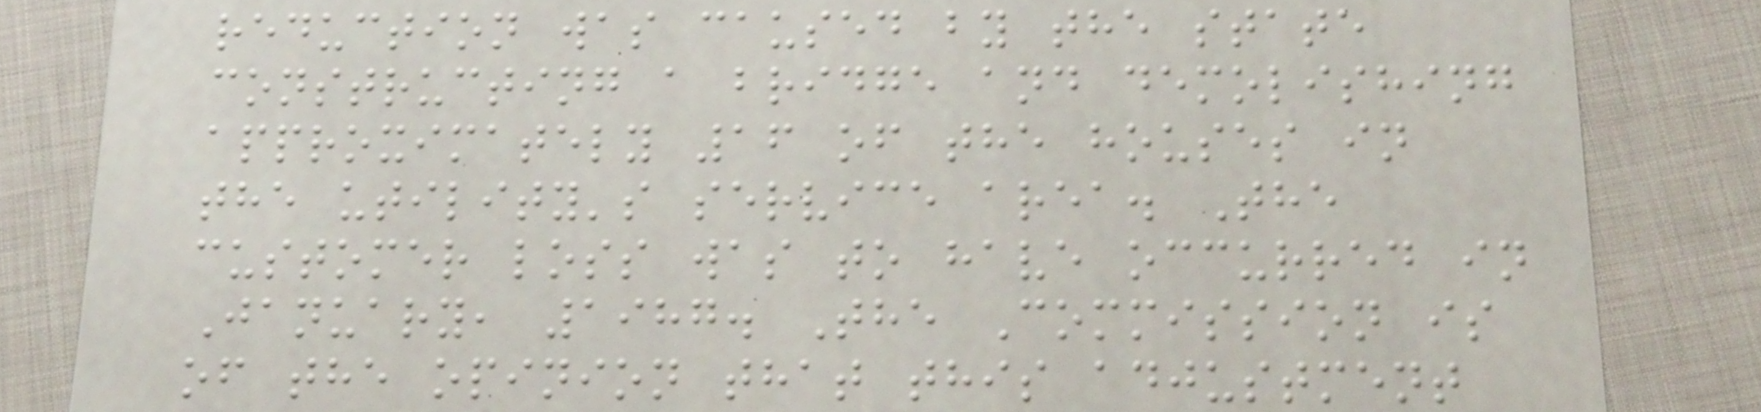reduction was caused by the state
constructing a bridge and demolishing
approximately 16 of the houses in
the utility's service area. The
customer loss was to have occurred in
January, 1987. The Commission is
of the opinion that this adjustment
